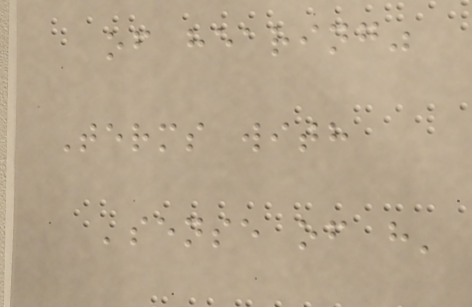of hearing"
Terms with
'sense of h'
